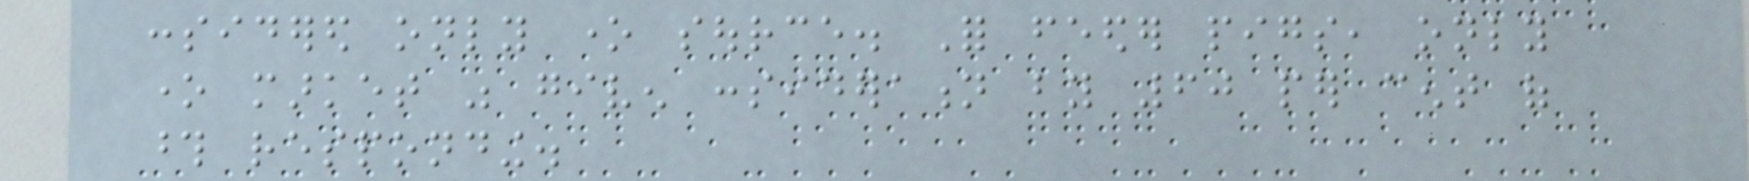considered only one source. For feeder pigs, only
one market was given consideration by 60 per cent of
those responding.
